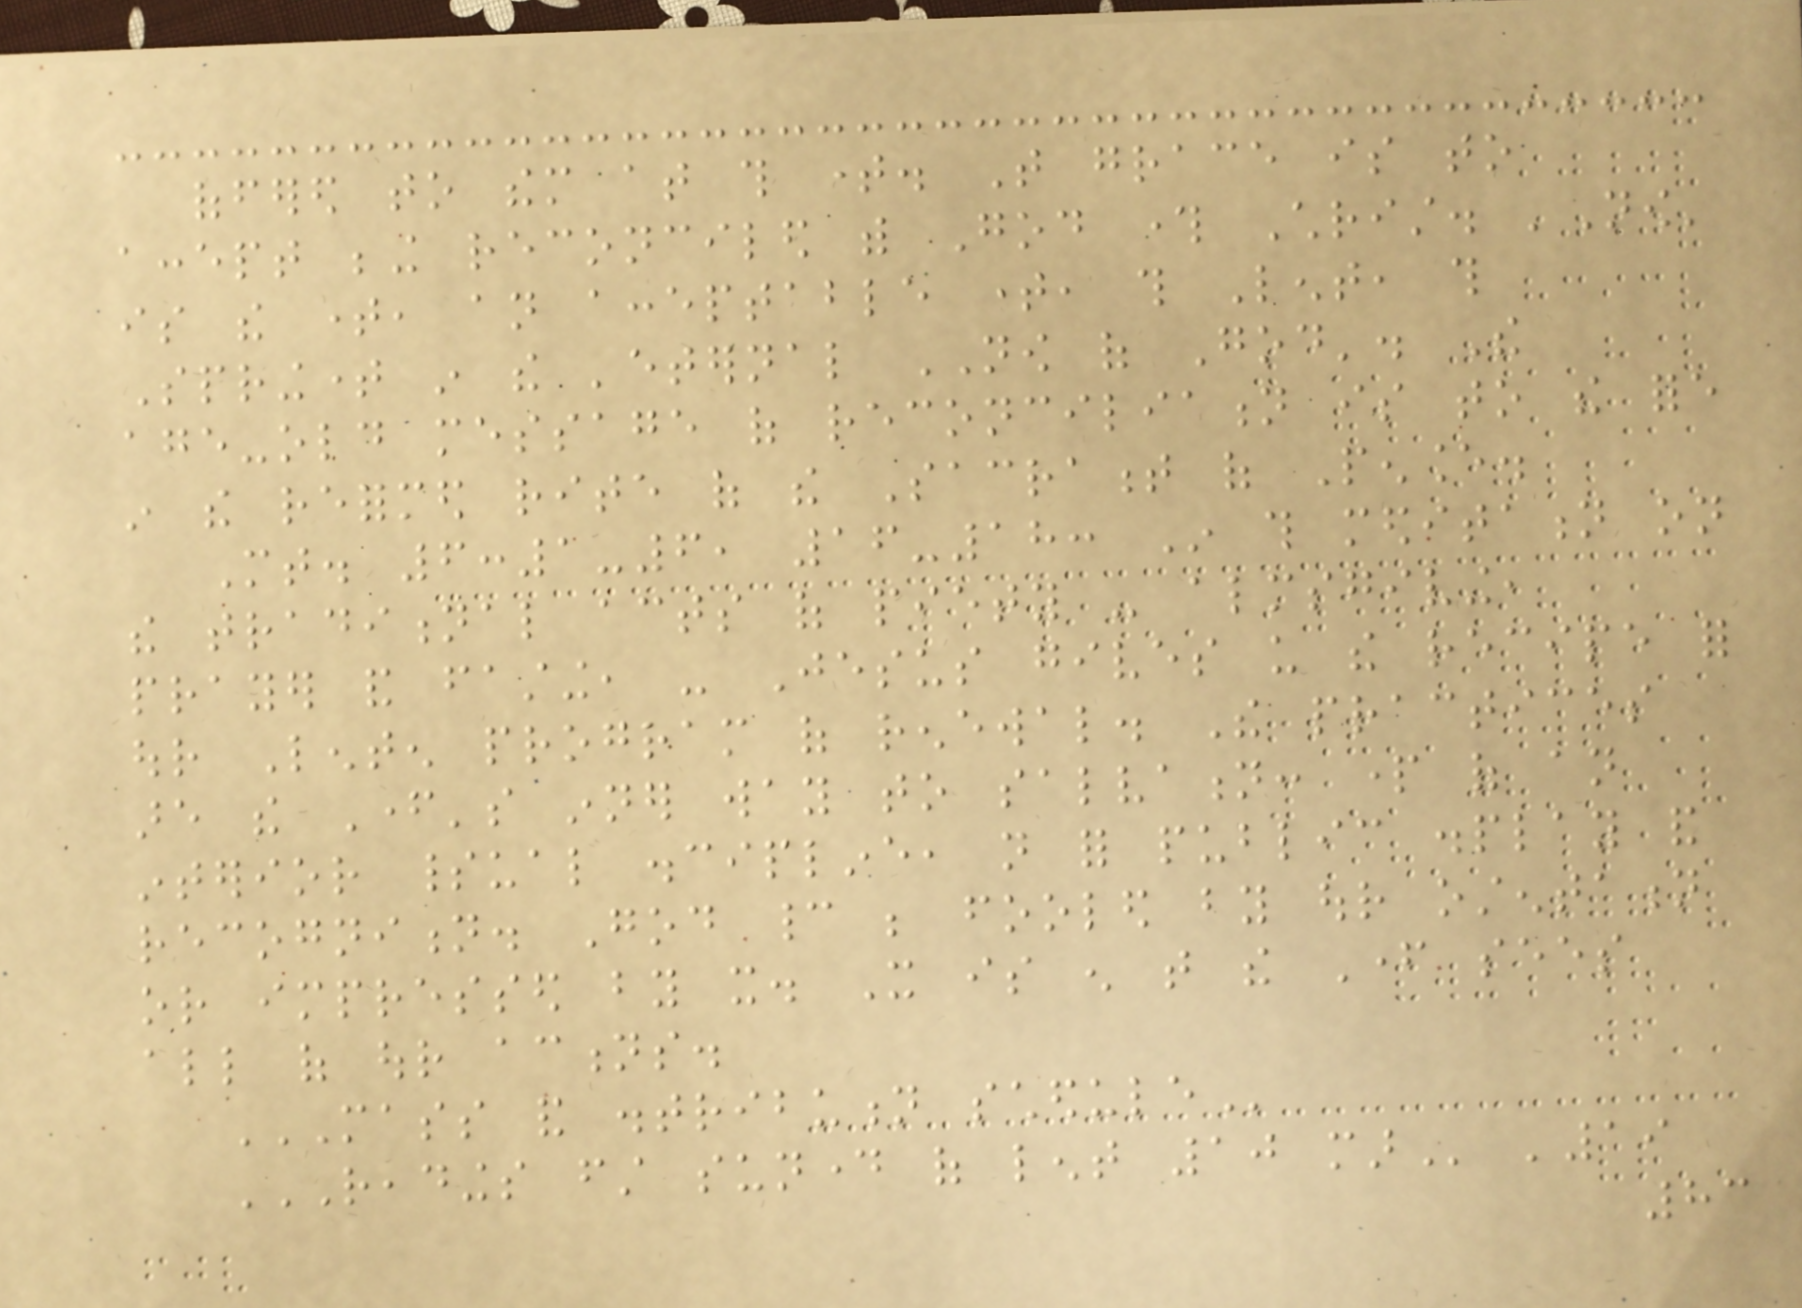offered to them at this time. That grace is to
accept being reconciled with God through Christ. 'Now'
is the time, an acceptable time, this Lent, this
Springtime in the 'eternal NOW of God'. The
age-old message of reconciliation is to the fore
in the reformed rite of the Sacrament of Penance.
Mt. 6:1-6, 16-18: In this meditation on
the traditional acts of piety - almsgiving,
prayer and fasting, - Jesus gives us the recipe for
our Lenten program of renewal. The practices
are the Father's inner way to salvation: part of an
interior spiritual discipline, not for public display and
recognition. God cannot be fooled by our ostentation
or impressed by it. It is enough that the Father sees
all of our actions.
MASS AND DISTRIBUTION SCHEDULE
READINGS FIRST SUNDAY OF LENT 10 MAR '19
83
